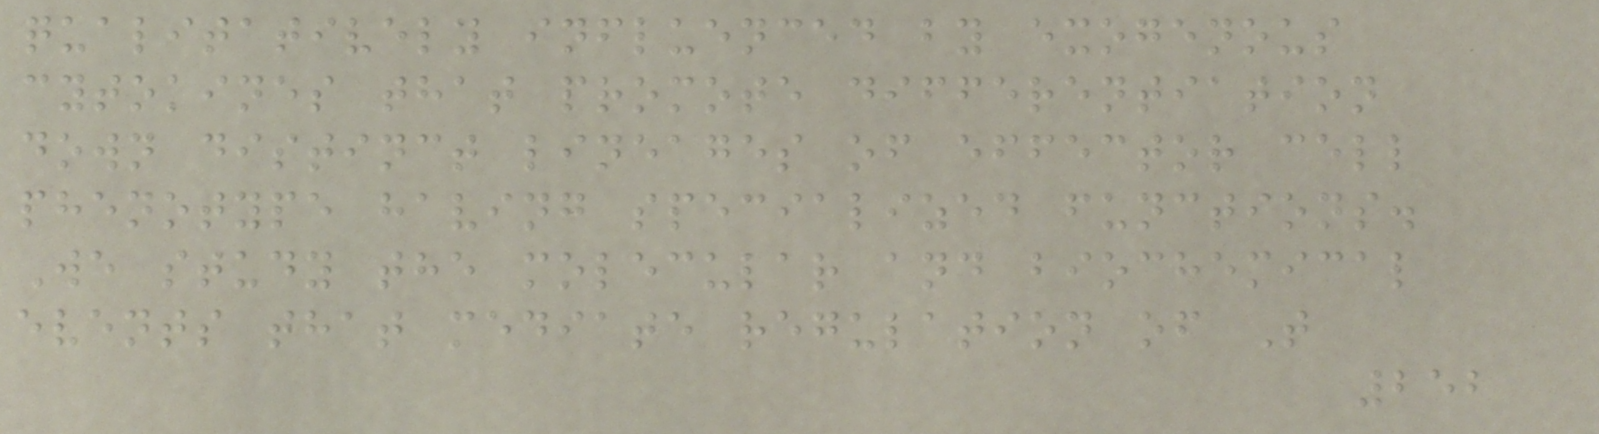qualitatively influenced by exogenous
cytokines that promote differentiation
down distinct lineages of effector cell
phenotype having specialized functions.
We study the molecular and biochemical
events that mediate regulation of T
252
